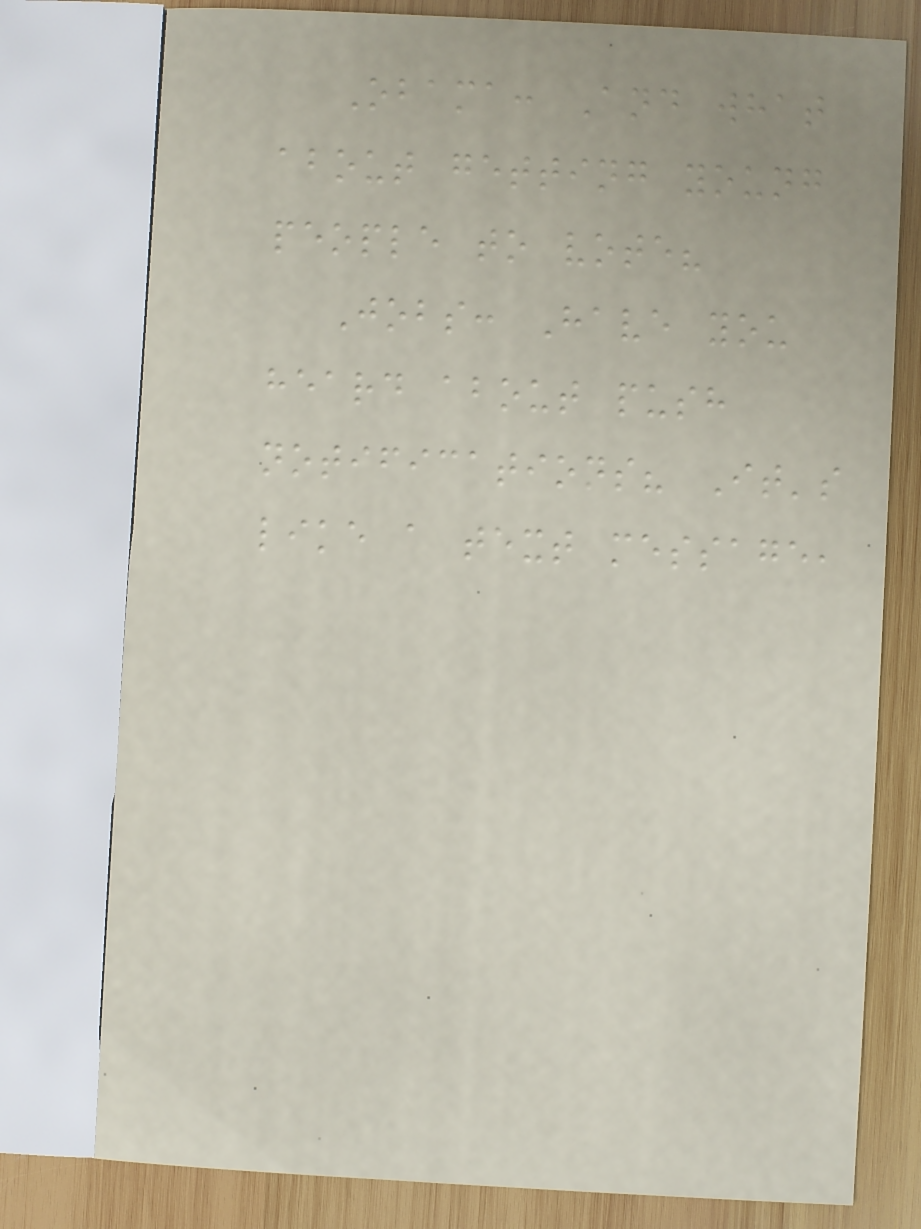Obama: And what
about getting young
people to vote?
Jobs: Have you
heard about push
notifications? It's
like a text message,
